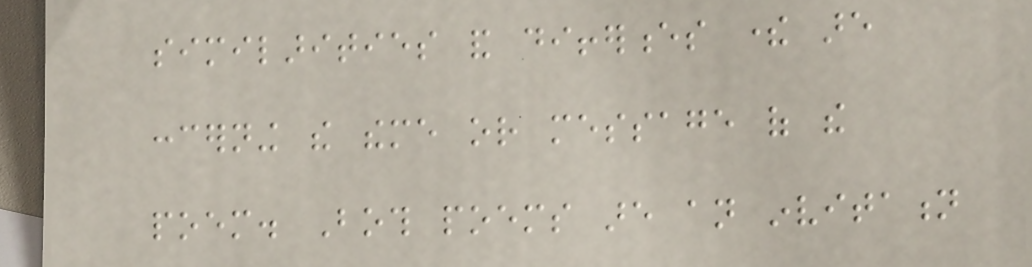similarities and differences there are
concerning the theme or message of the
poem. Both poems are an invitation
